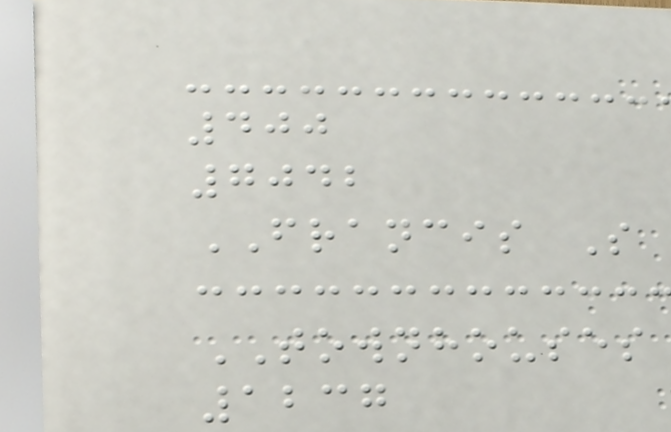400
7042
FRANCIS S
TOWNHOUSES
1237
